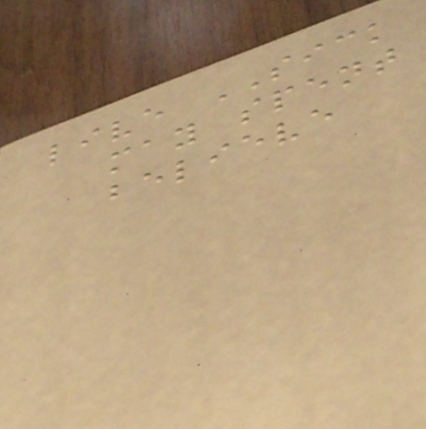live SICK
may spent
believe
